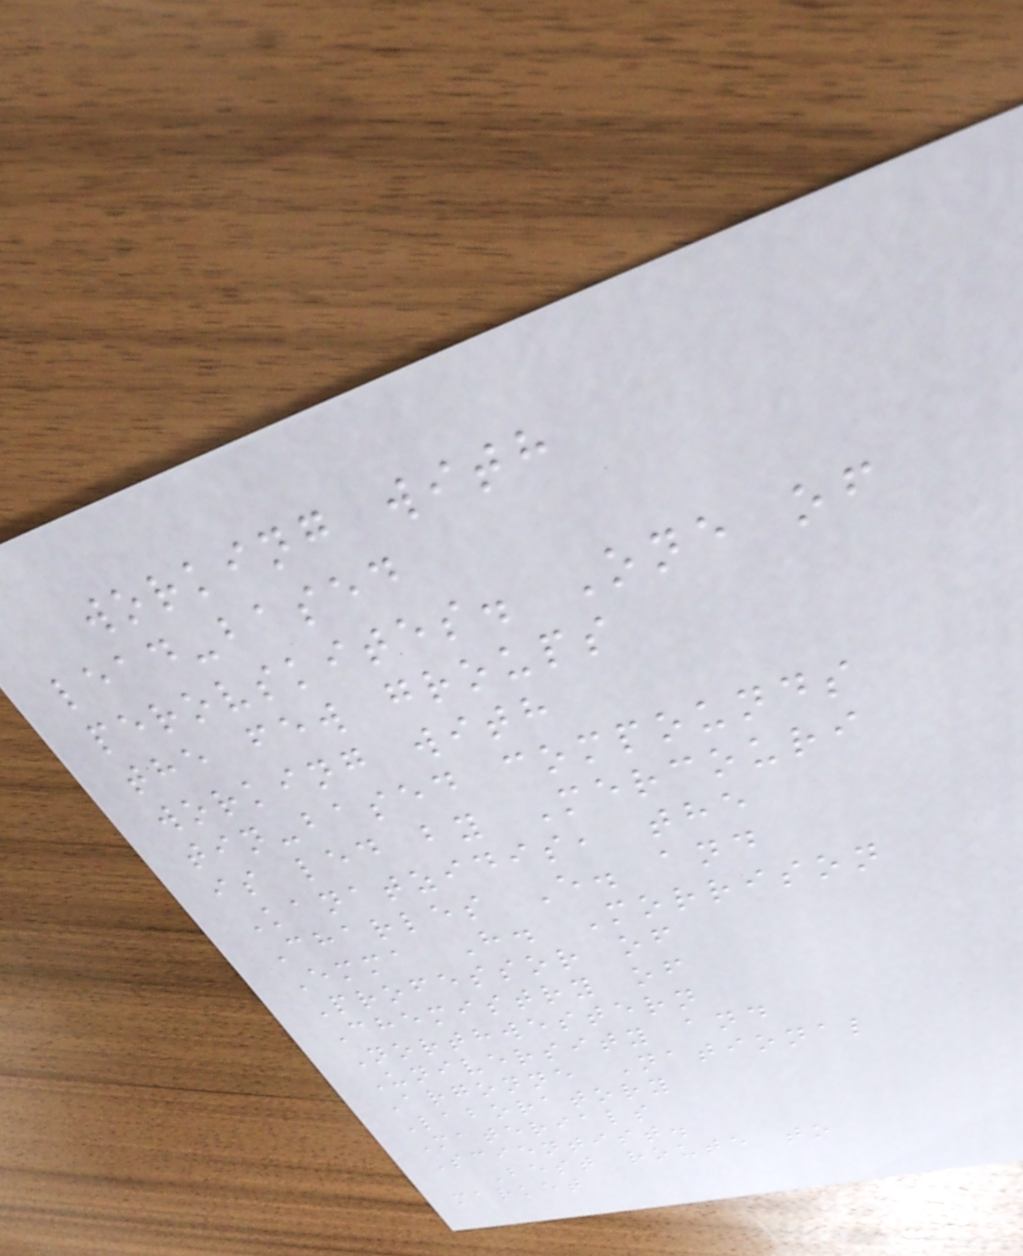working with
lead-based
perovskites. One of
the few groups
working with
tin-based compounds
is led by Mercouri
Kanatzidis, the
Charles E. and
Emma H. Morrison
Professor of
Chemistry of
Northwestern
University and
Argonne National
Laboratory
Materials
Scientist.
Best route to
market
